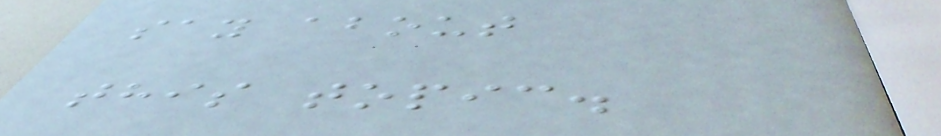say about
this topic.
